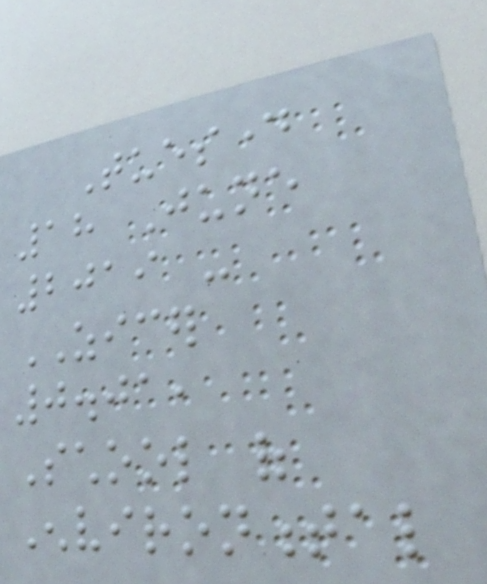Tuesday
18 June
2019 -
ZICER
0.01,
School of
Environmental
